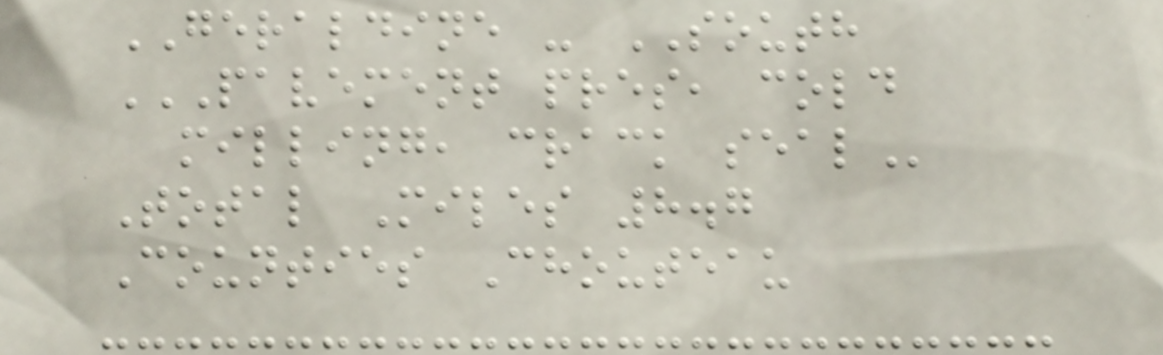GERALDINE - SOUTH
PAVEMENT PRES, COLD
MILLING, CRACK SEAL
Total Miles 8.7
Counties Chouteau
